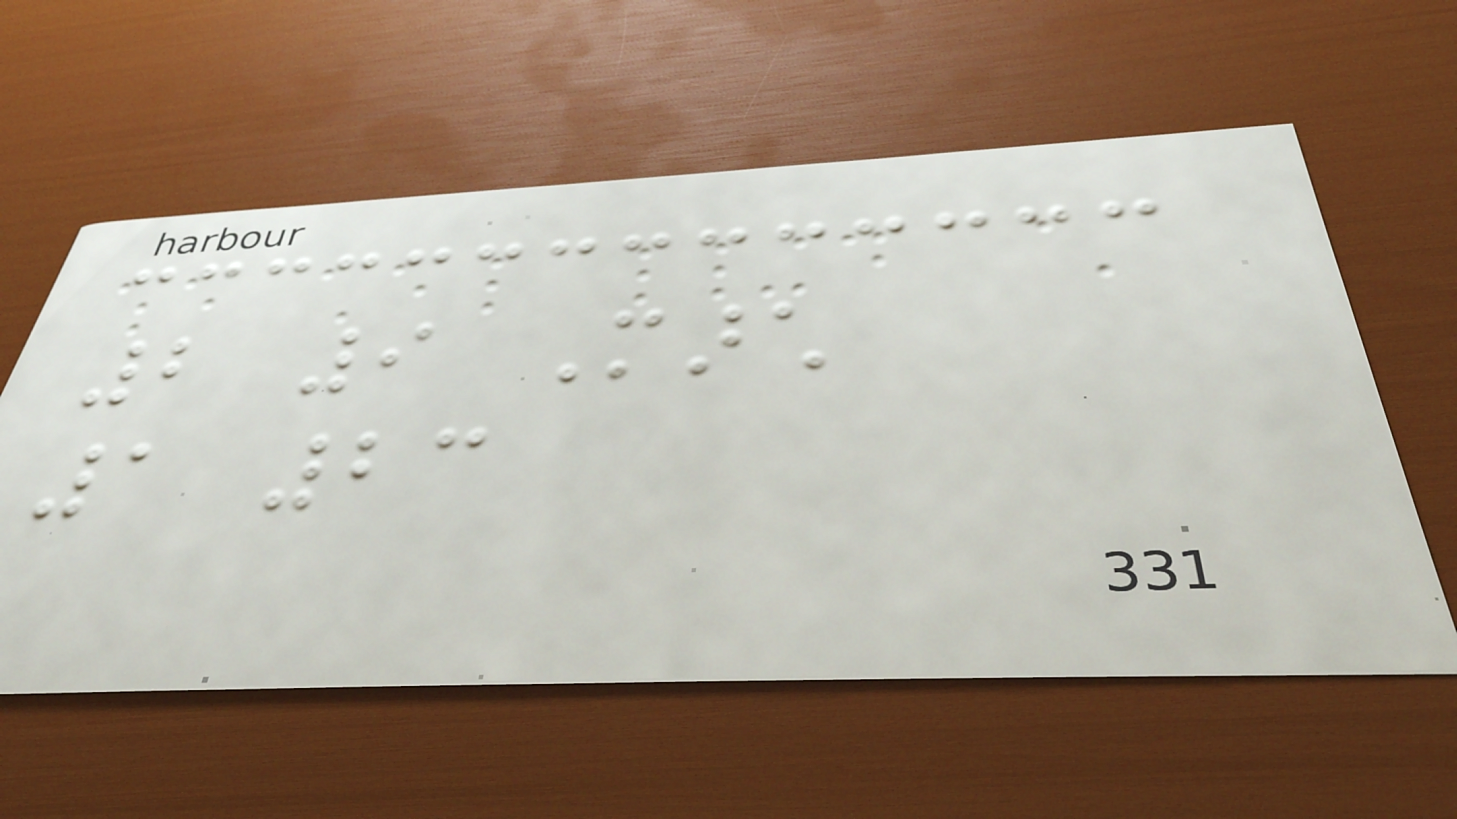2 9 March
1 23
